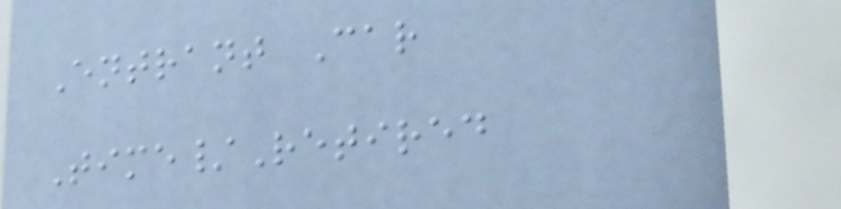Entrant Car
Time/Retired
